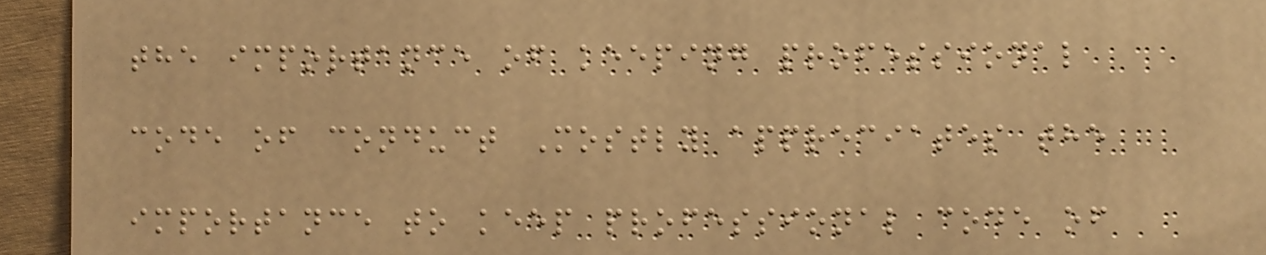the importance of keeping professional
code of conduct Mostly appreciates the
importance to keep professional code of
